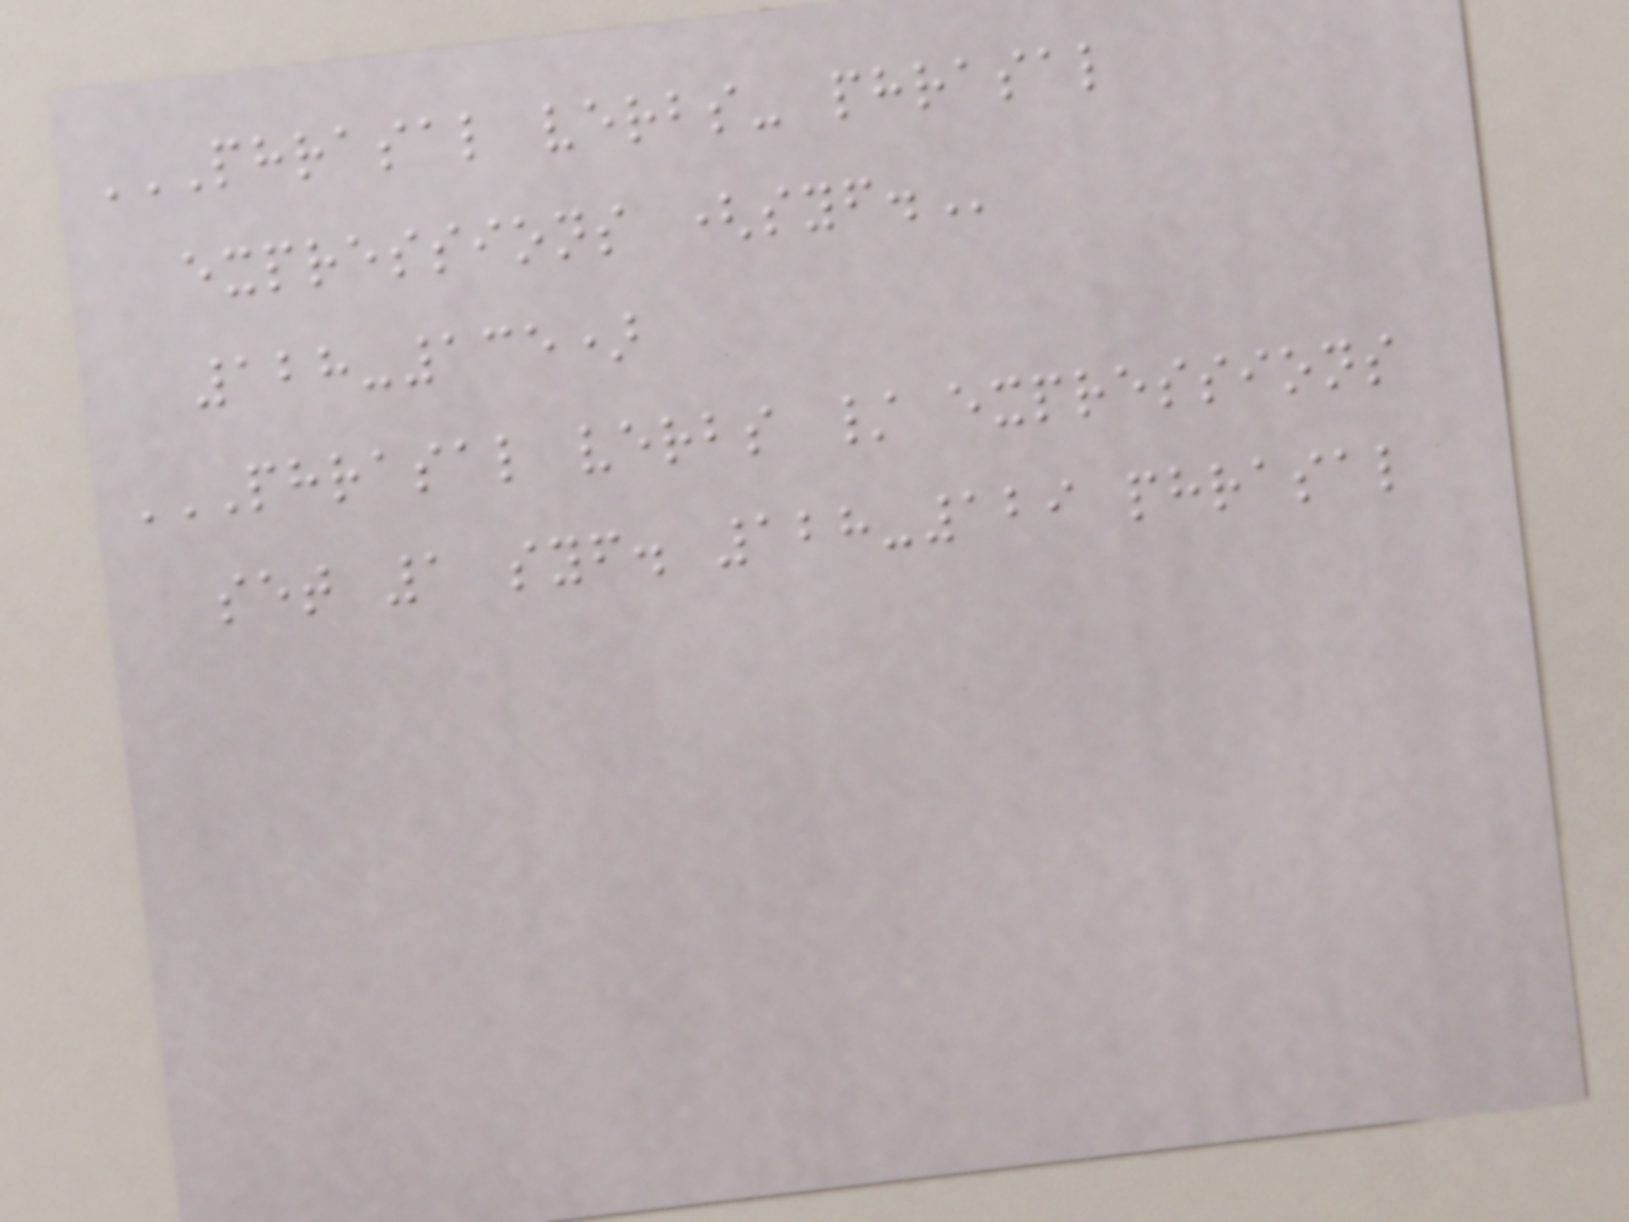PHRASAL VERBS- PHRASAL
EXPRESSIONS (SYF.
128-135)
PHRASAL VERBS / EXPRESSIONS
SET 1 SYF. 128-129 PHRASAL
